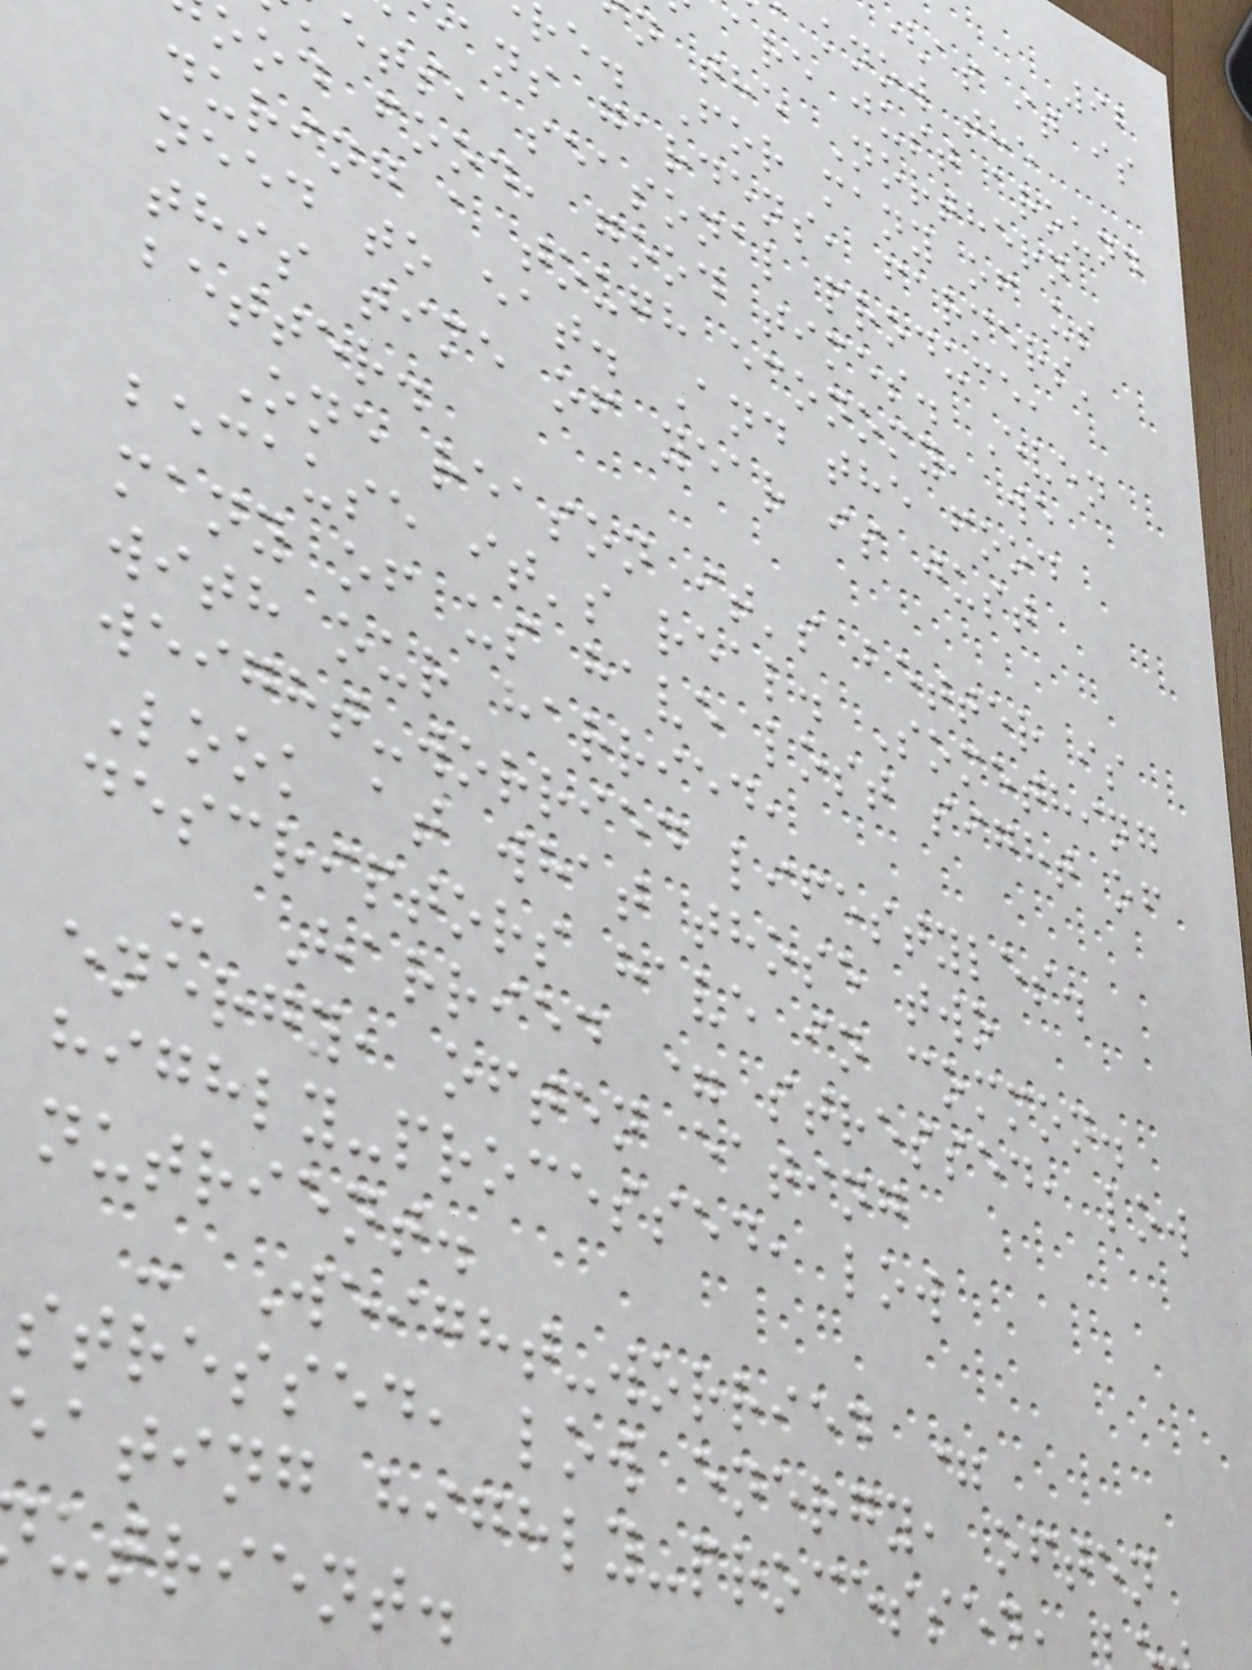92
(as it is
know the
are just around
n the Northern
re. For many of us
ans gardens, farmers'
ets, seasonal produce,
ood food, good times. Even
during a tough economy, we
need to eat. And the food
this time of year is just
better.
One reason it's better is
because it's real. Something
many of us have lost sight of
with our harried,
weight-worried lifestyles.
Look at what those two
descriptors have in common.
- Harried = stressed, low
energy, often eating
highly-processed, low
nutrient.
- Weight-worried =
stressed, low energy, often
eating highly-processed,
utrient.
